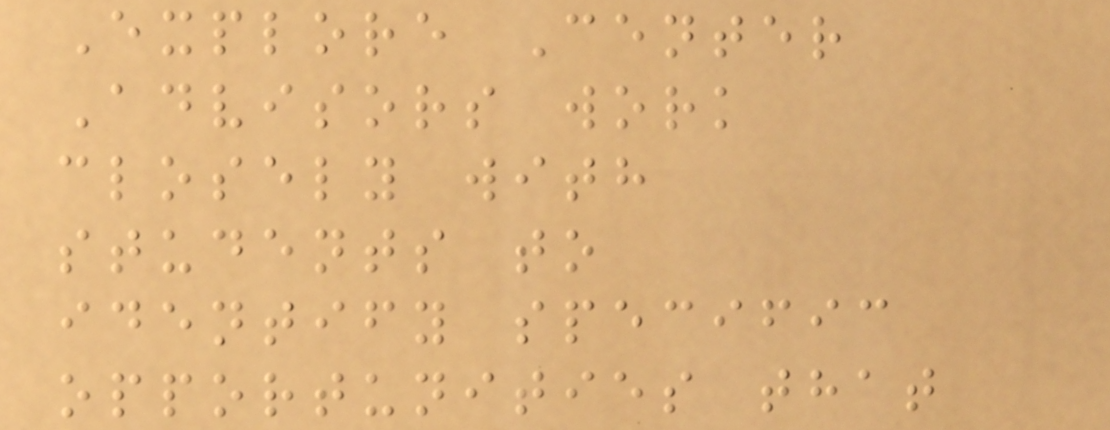Explore Center
Advisors work
closely with
students to
identify specific
opportunities that
